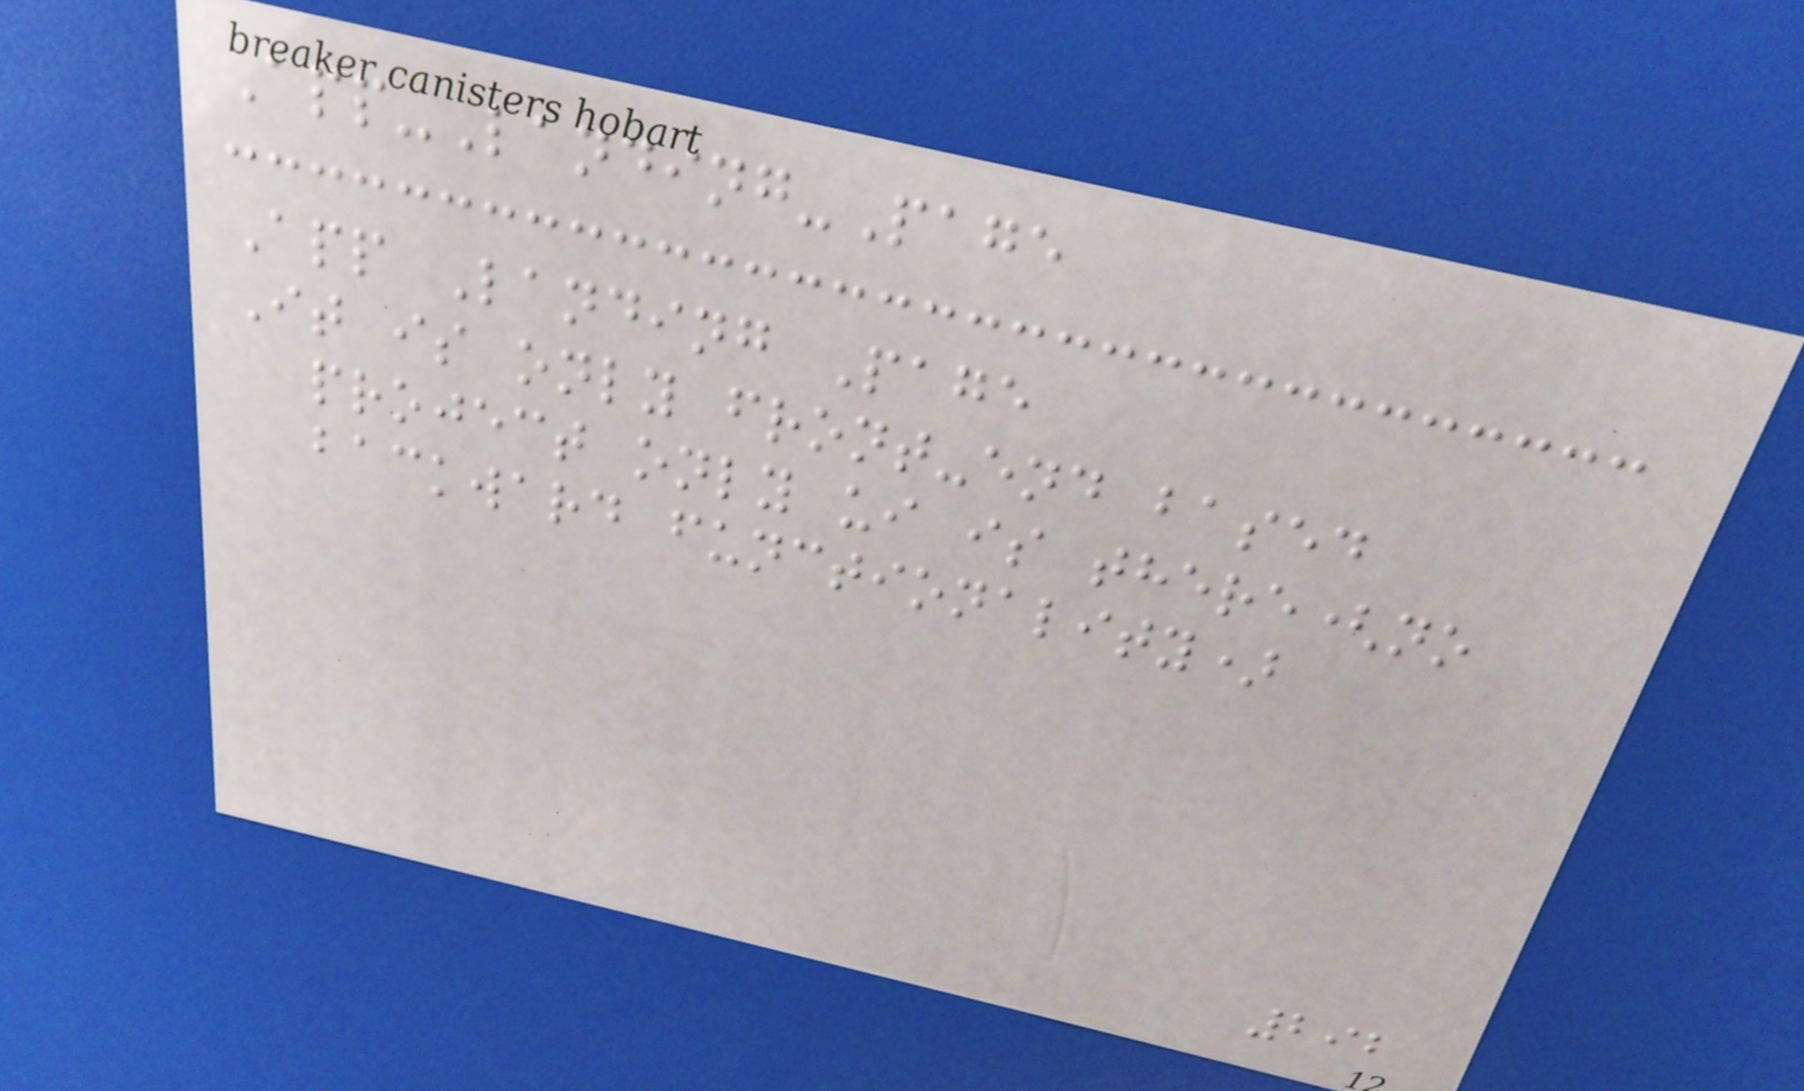App-Landing-Page
App Landing Page
It is only front-end based
project only ui is there(no
backward functionality)
292
